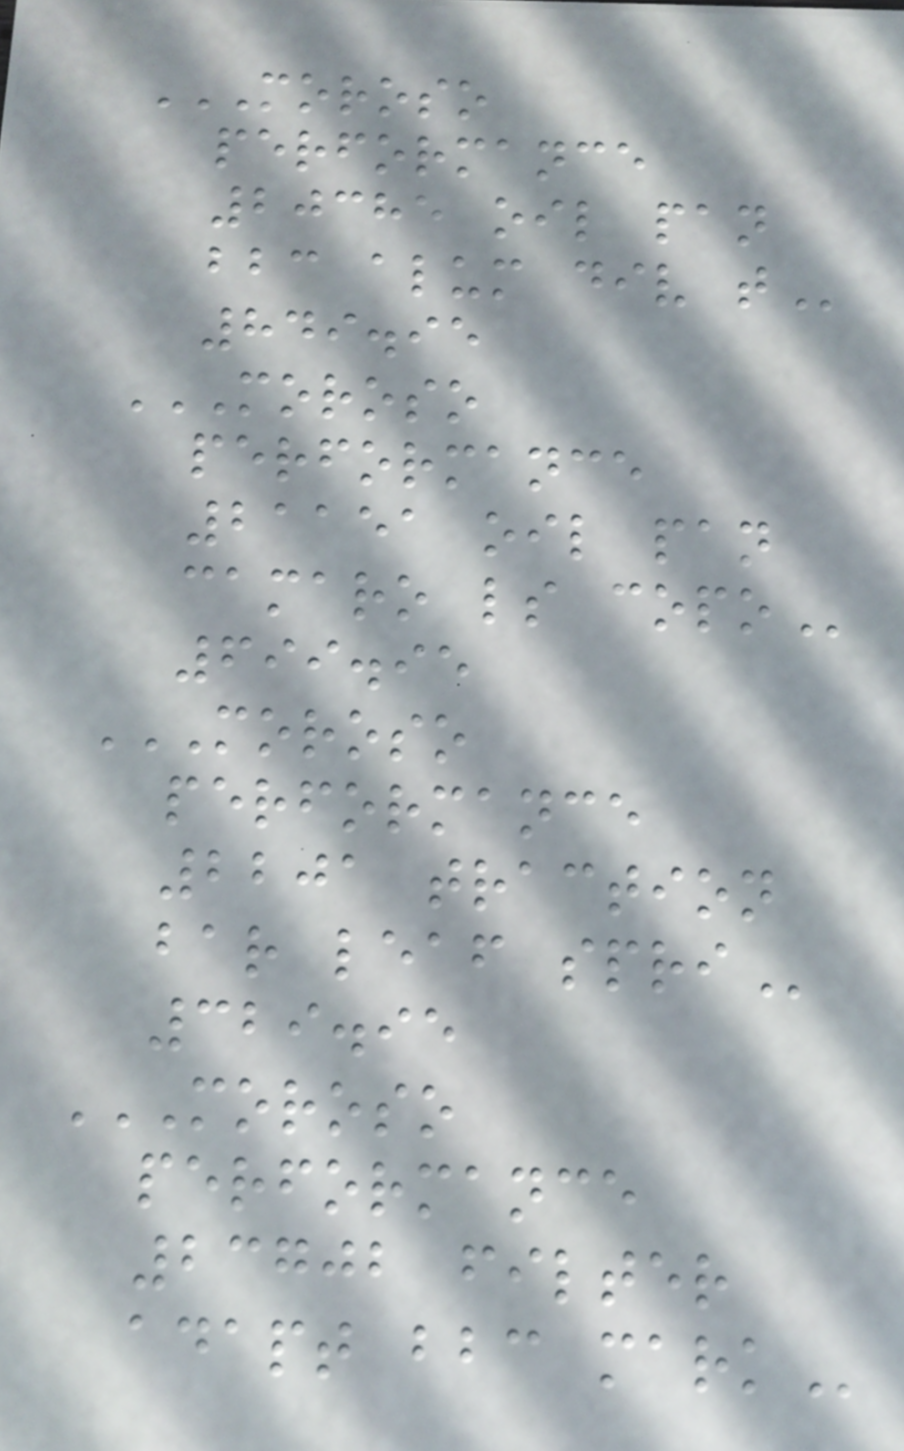MOROSO
PERFORMANCE
20385 OIL PAN
BBC ALUM DIV T
849.95
MOROSO
PERFORMANCE
21151 OIL PAN
CAMARO LS COPO
699.95
MOROSO
PERFORMANCE
2201 TRACTION
BAR LEAF SPRI
329.95
MOROSO
PERFORMANCE
23702 FILTER
ADAPT BBC MARK
